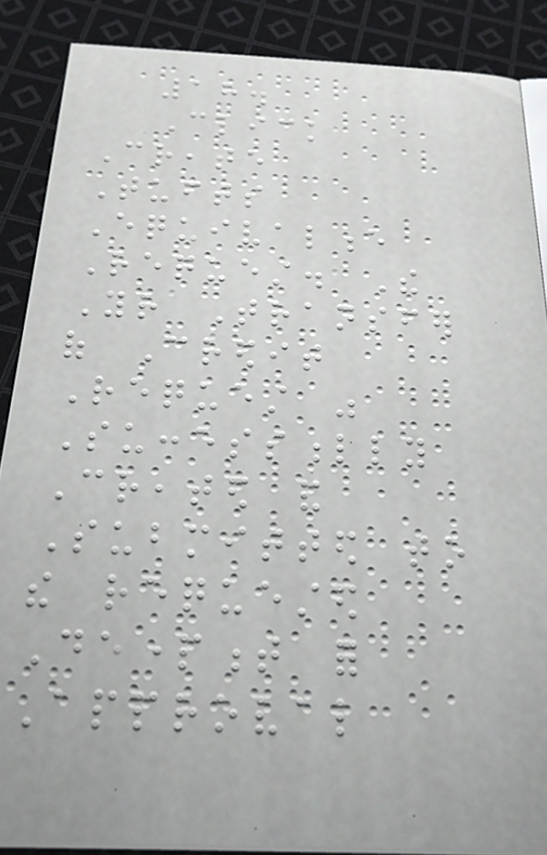18.
Click
Create
Tufts
Equivalence
Request. The
Your Transfer
of Credit
Request was
Successfully
Created and
Submitted to
the requested
Department for
Approval
